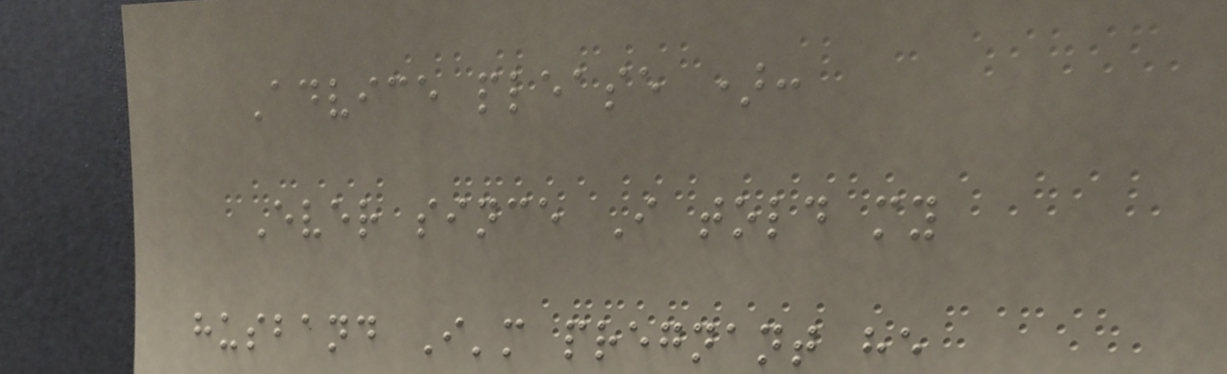Advice please ):
Ever since I told my
husband I'm pregnant he
